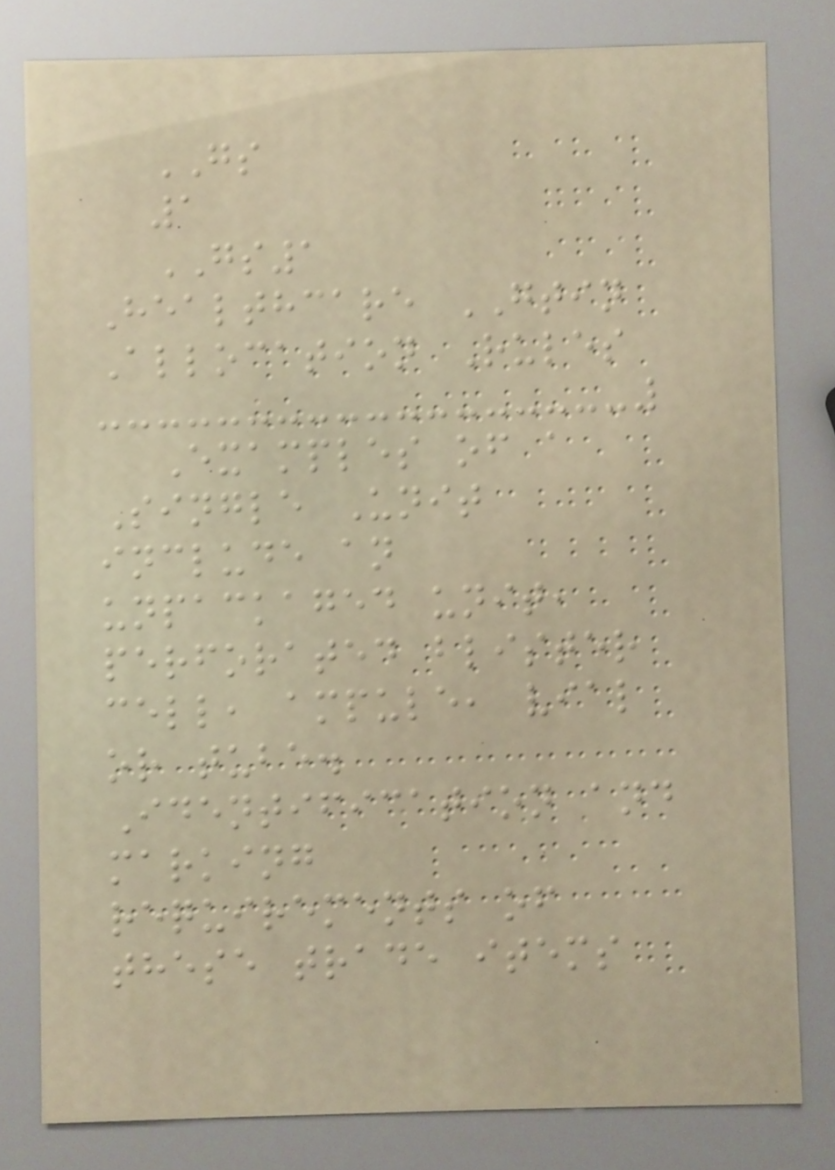GS
1
GS1
Healthcare GTIN
Allocation Rules
Examples of a
Single Unit
include an
unpackaged unit,
perforated blister
cell, ampule, vial
or tube.
Identification and
marking
requirements of
these trade items
